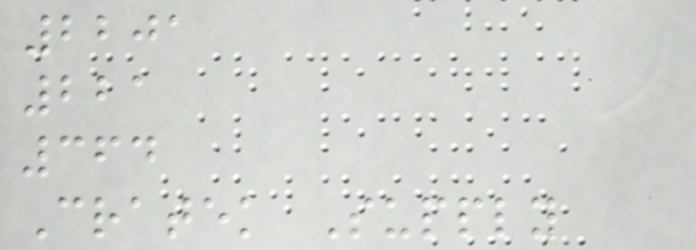2201
221
364
Cratek Supply
